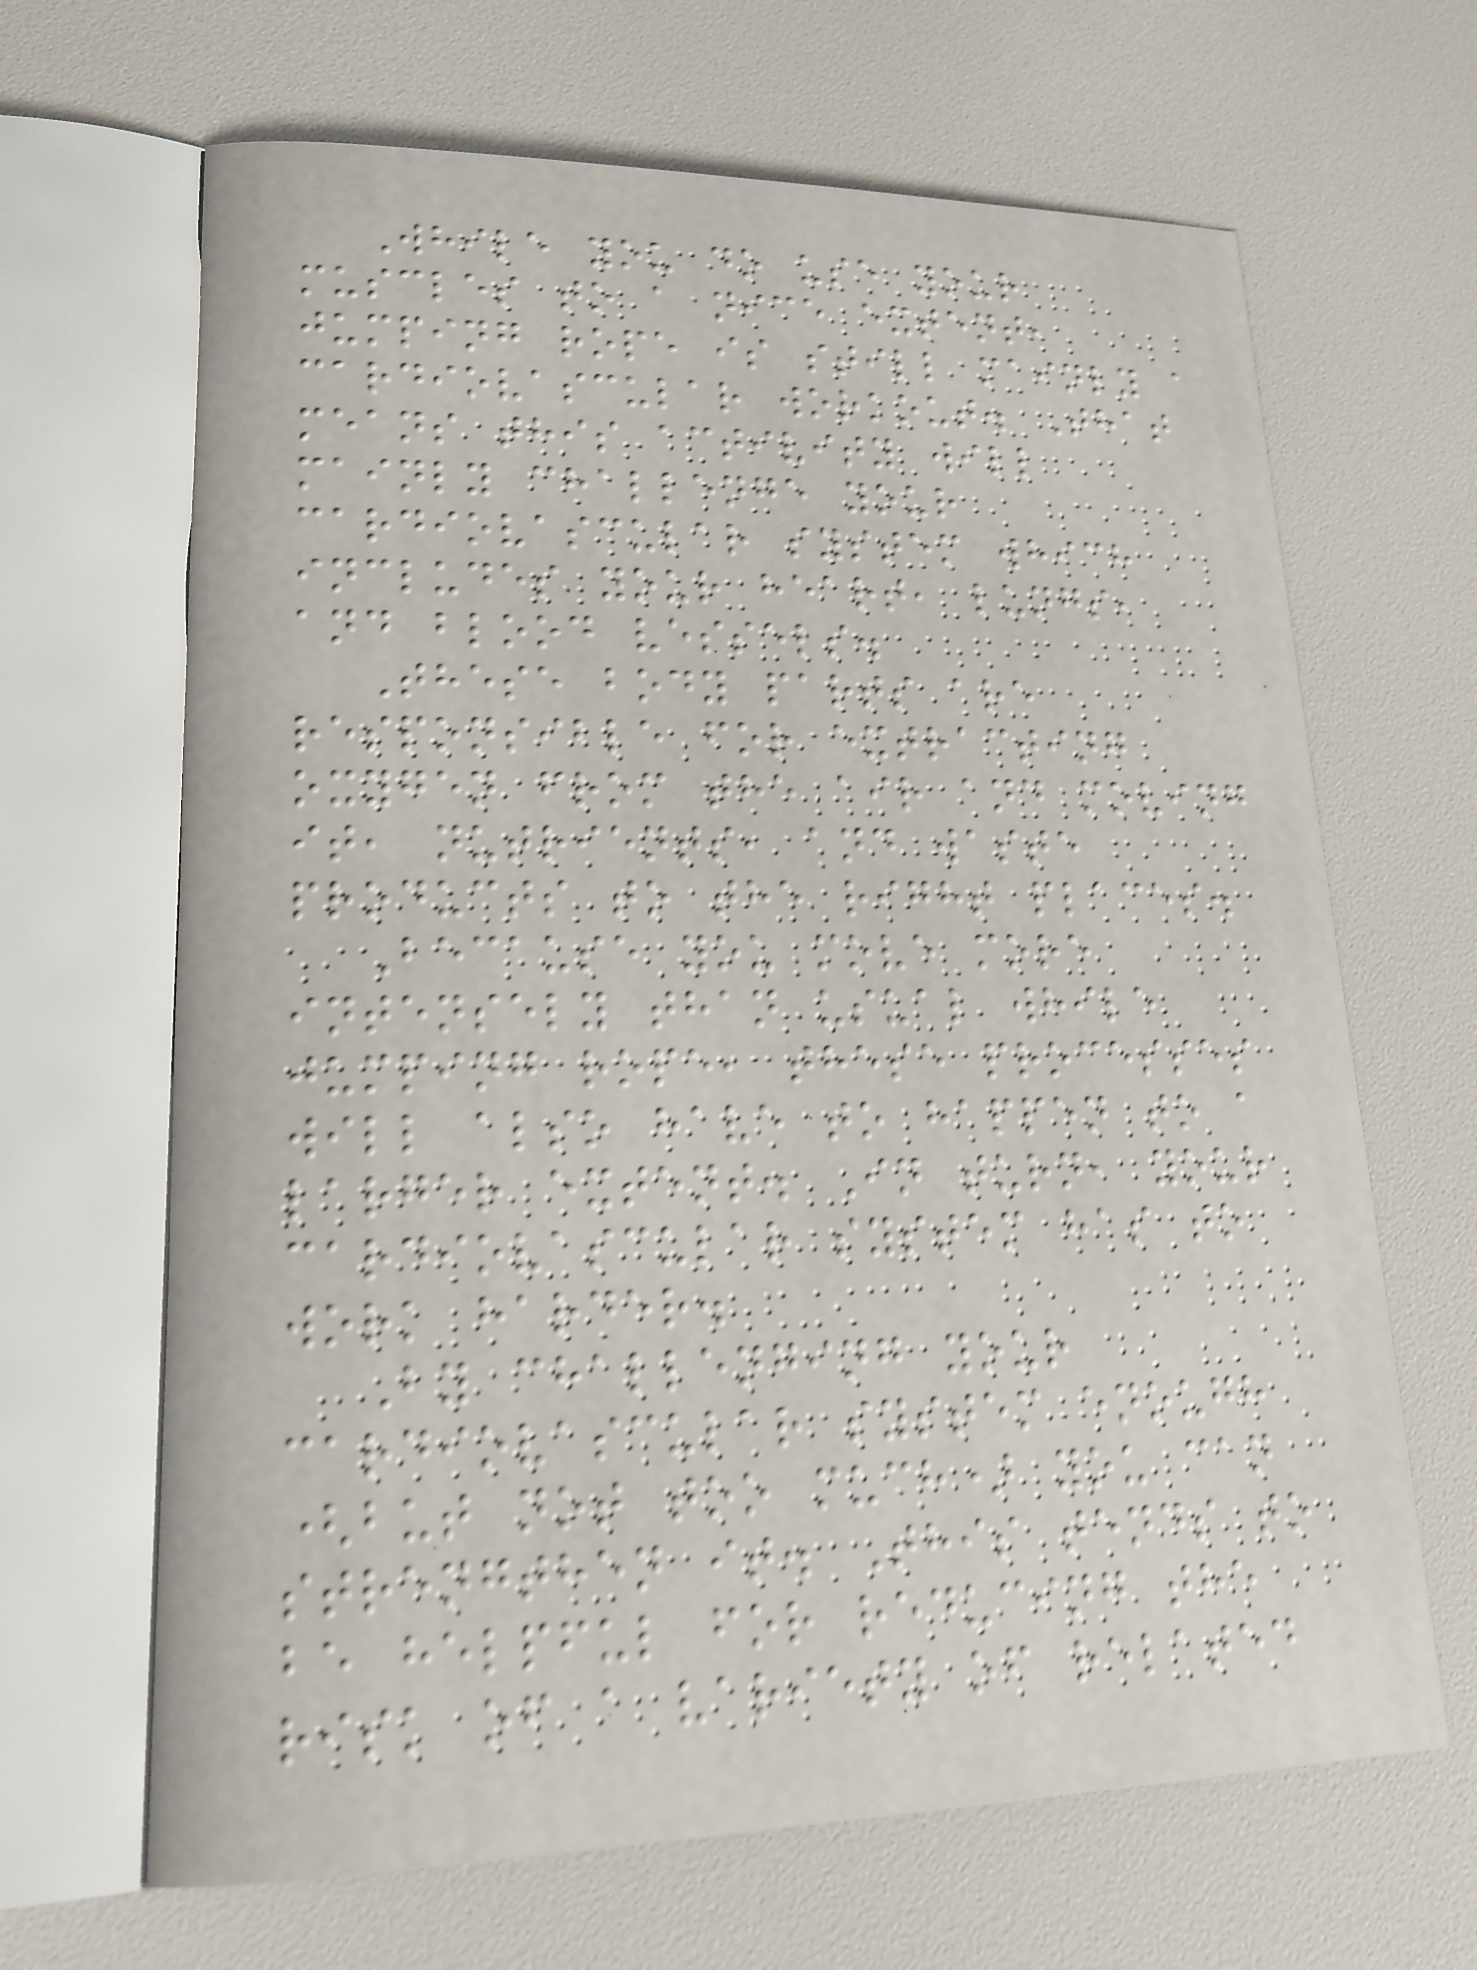While you do use your
muscles to a nice extent,
jumping rope is still mainly a
cardiovascular workout. That
means this activity will
mainly challenge your
cardiovascular system which
includes your heart, lungs,
and blood vessels.
These body parts are
responsible for extracting
oxygen from the air and moving
it, nutrients, and waste
products to the right places.
Because you move more
intensely than usual while
jumping rope, these processes
will also have to happen to a
larger extent. In turn, your
cardiovascular system has to
work harder.
By challenging your
cardiovascular system enough
(but not too much) you can
strengthen it. This tends to
be helpful for reducing the
risk of a variety of related
